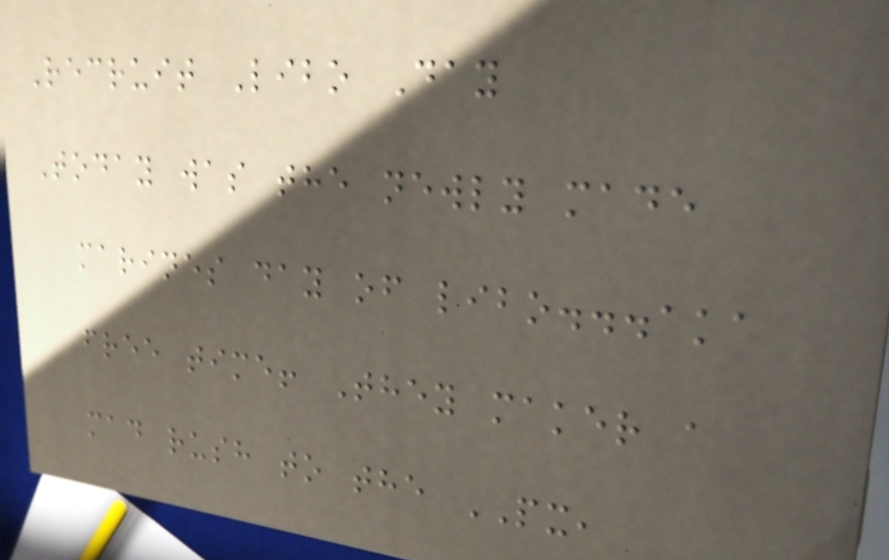Recruit Libo Day
Today was the newly made
marines day of libo...aka
free time! They maker a
mad rush to the PX,
